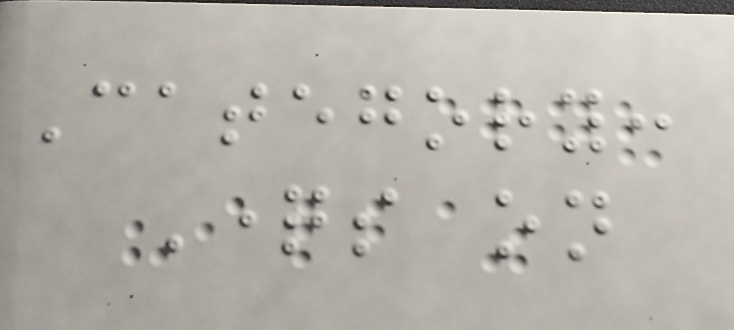Category:
Questions on
